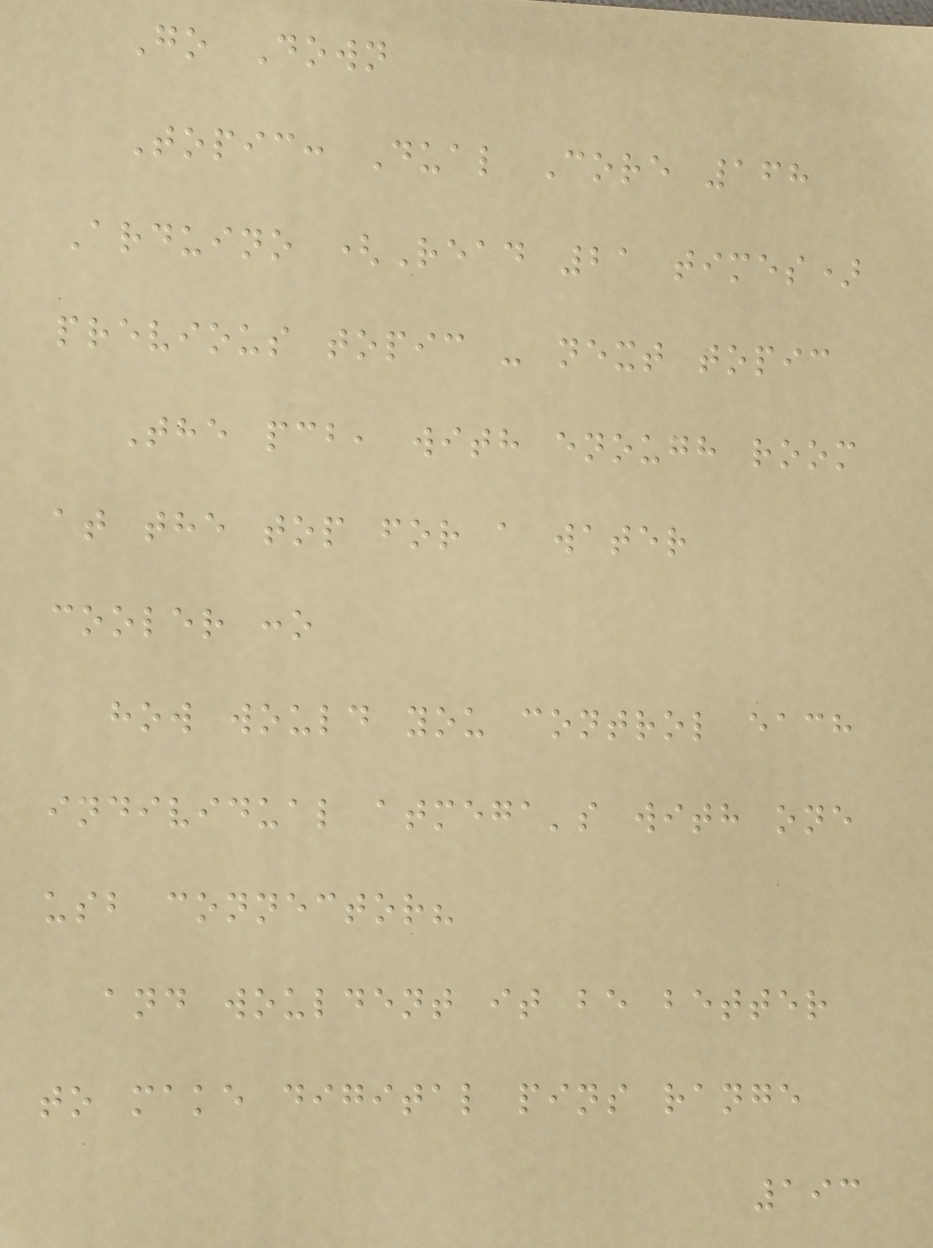Go Down
Topic: Dual Core 168
Arduino (Read 21 times)
previous topic - next topic
The pcb, with enough room
at the top for a water
cooler :o
how would you control each
individual atmega's with one
usb connector?
and wouldent it be better
to make digital pins range
193
